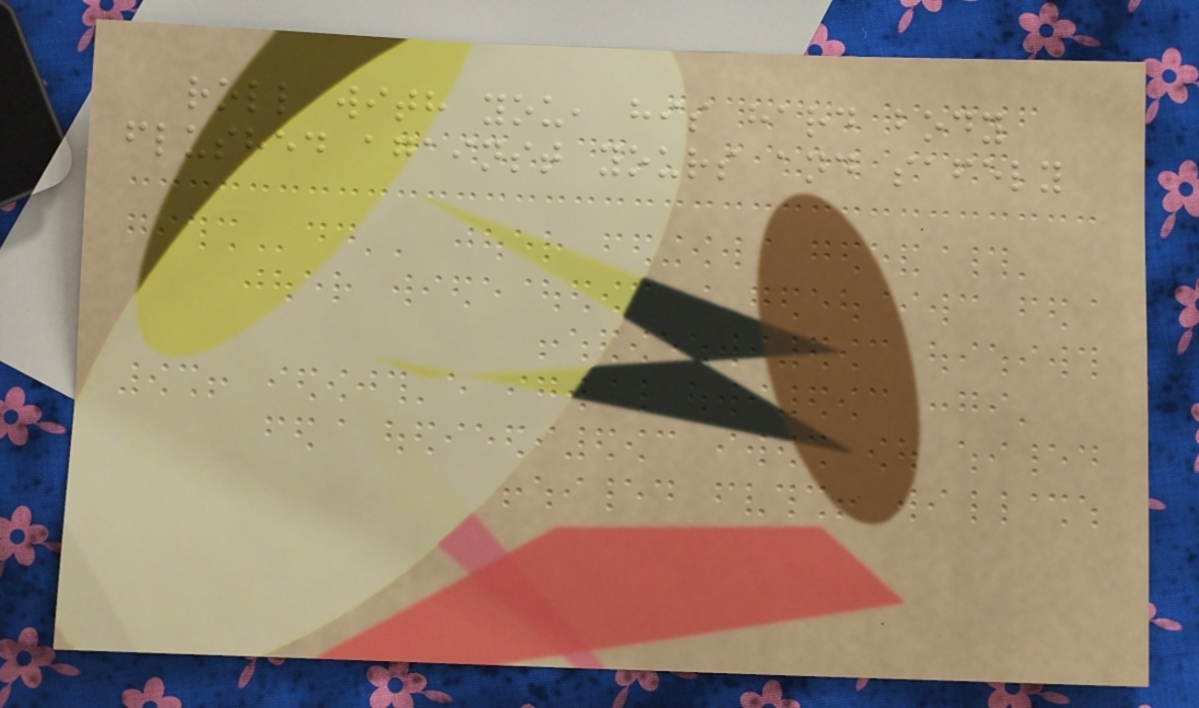roll with you, his hard body
flushed against yours and safely
